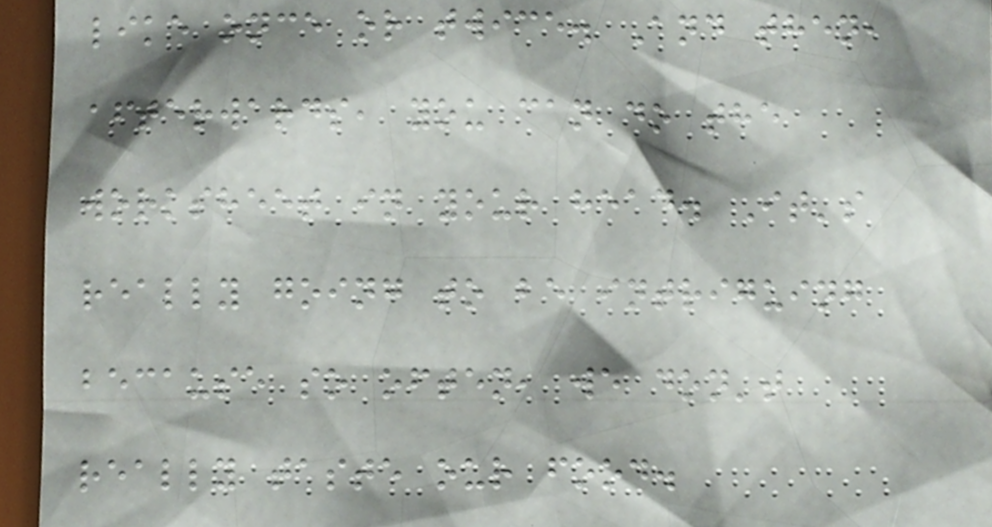like once or twice. And then,
afterwards, you can do the
worksheet in your head. It's
really going to be intriguing
because so often, we don't
really taste our food.
